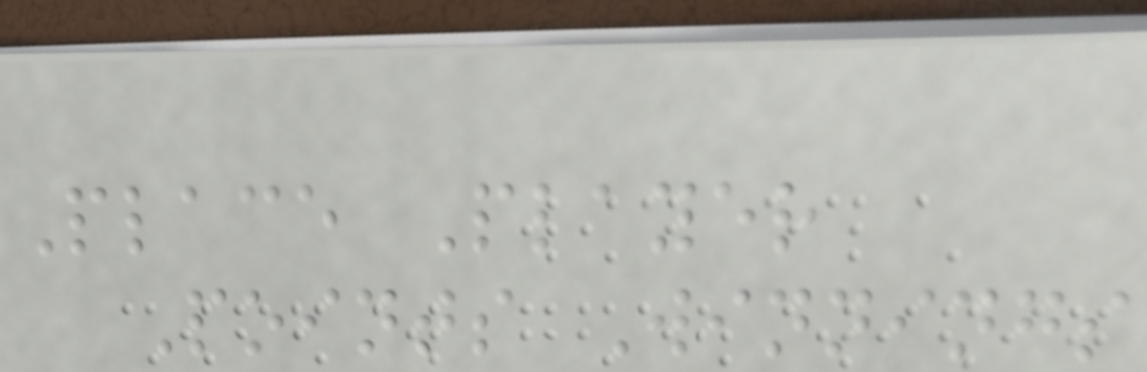Place Player
Points Winnings
